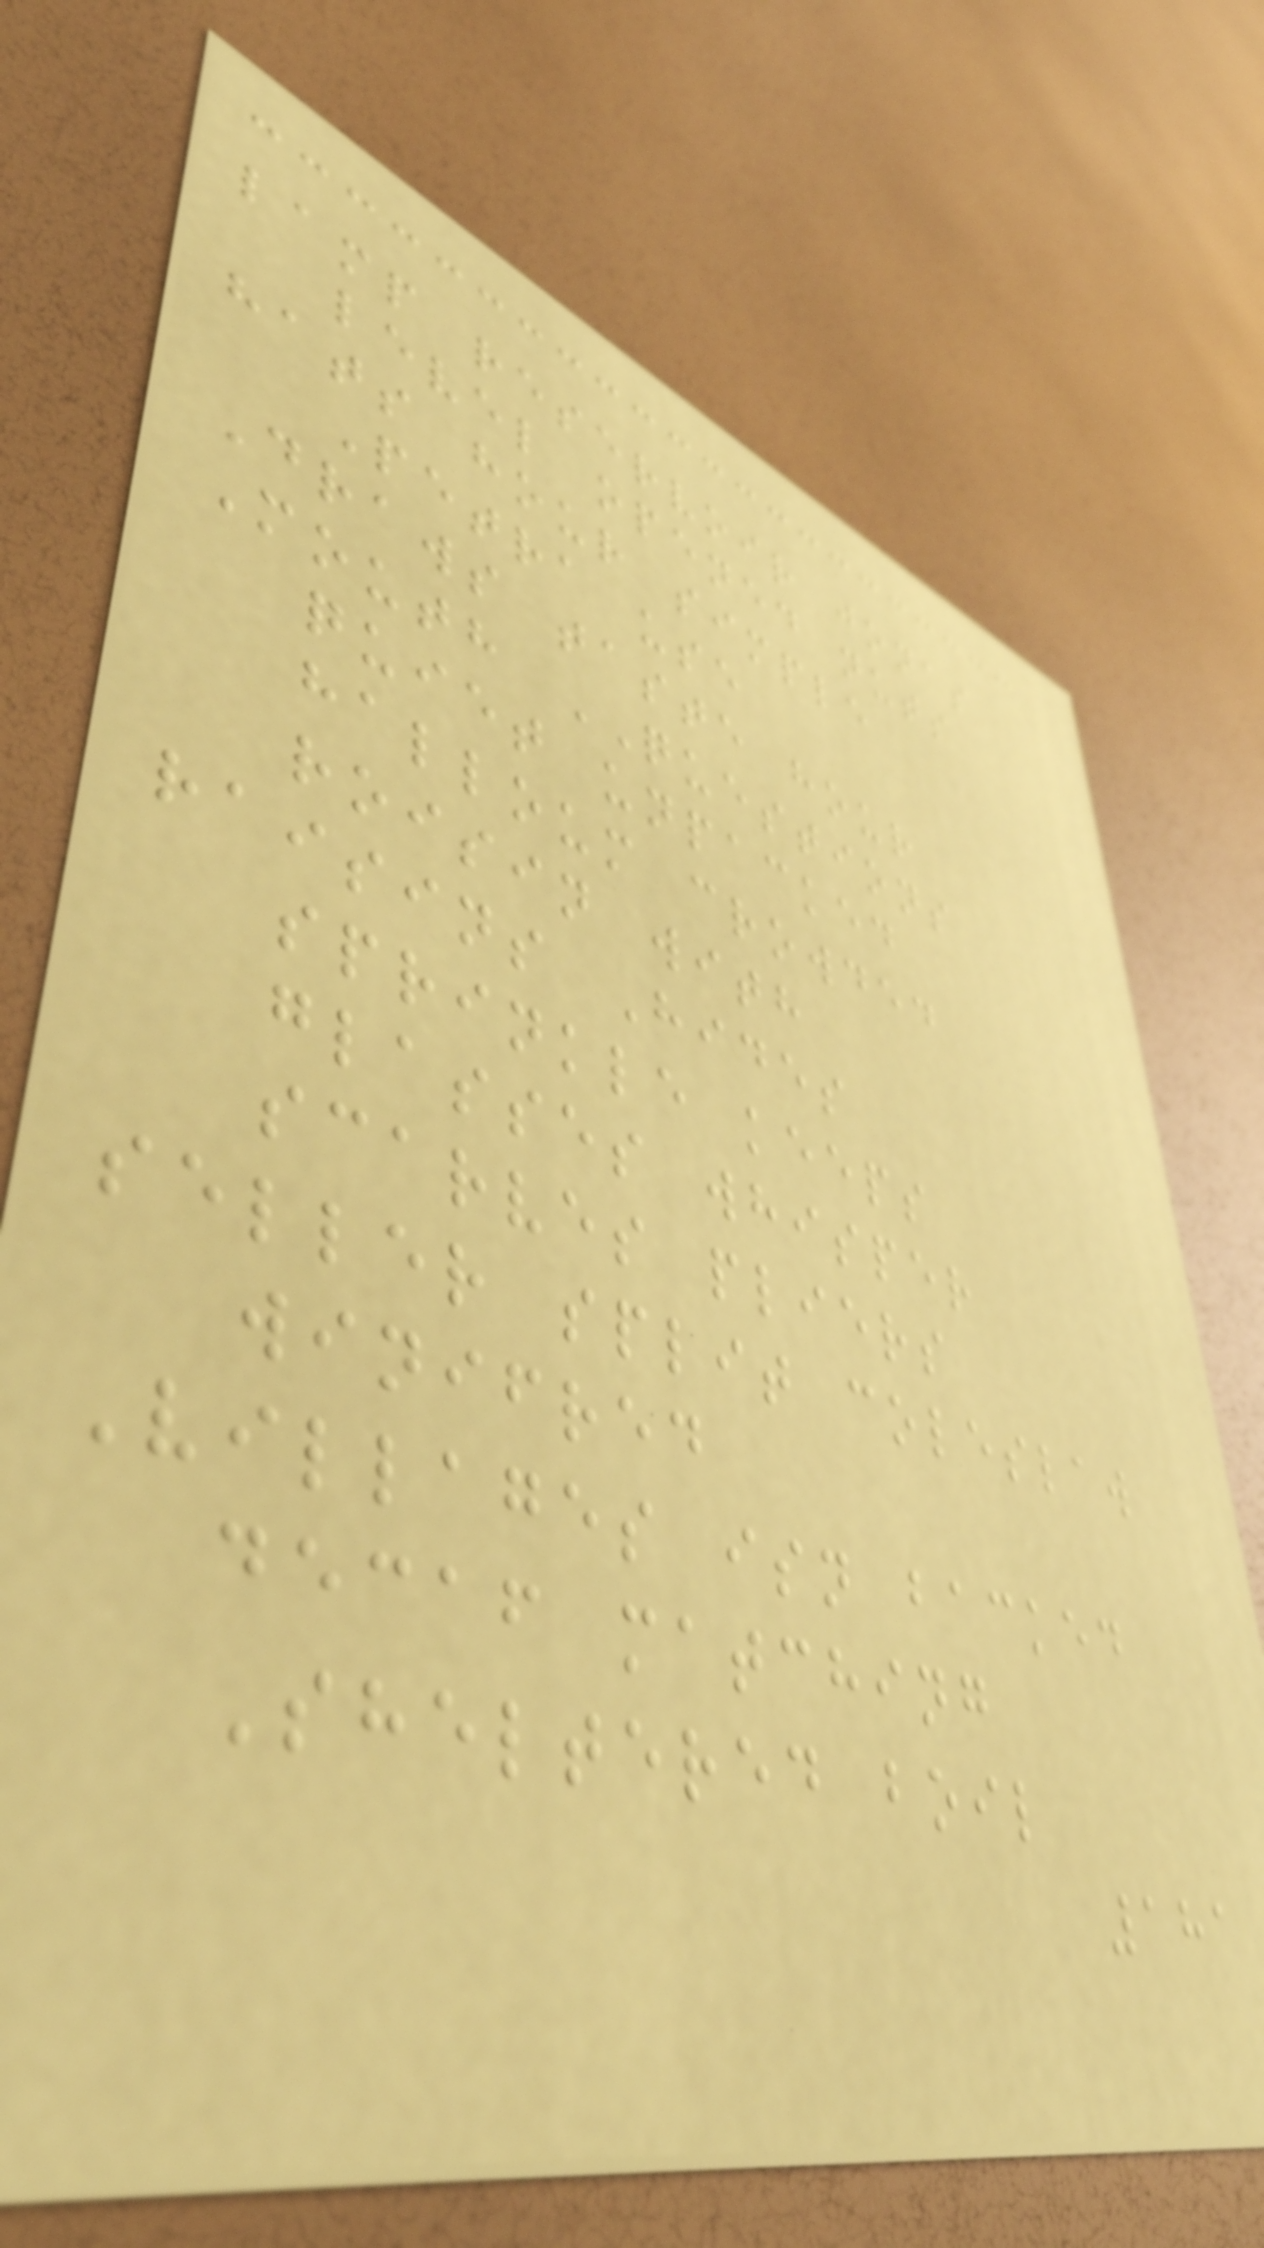lamp reservoir jonas
level opened nuts
hats hour simple
Petra use
Draws taste hour
Mouth QUESTIONS
quiet unpacked
halloum crowded
roisin with
raisins Hides
sprinkle keeps
glasses whisper
scarves pliers
seller split coleslaw
winifred
Villages isn backed
decaf matching
Sheltered boil
181
